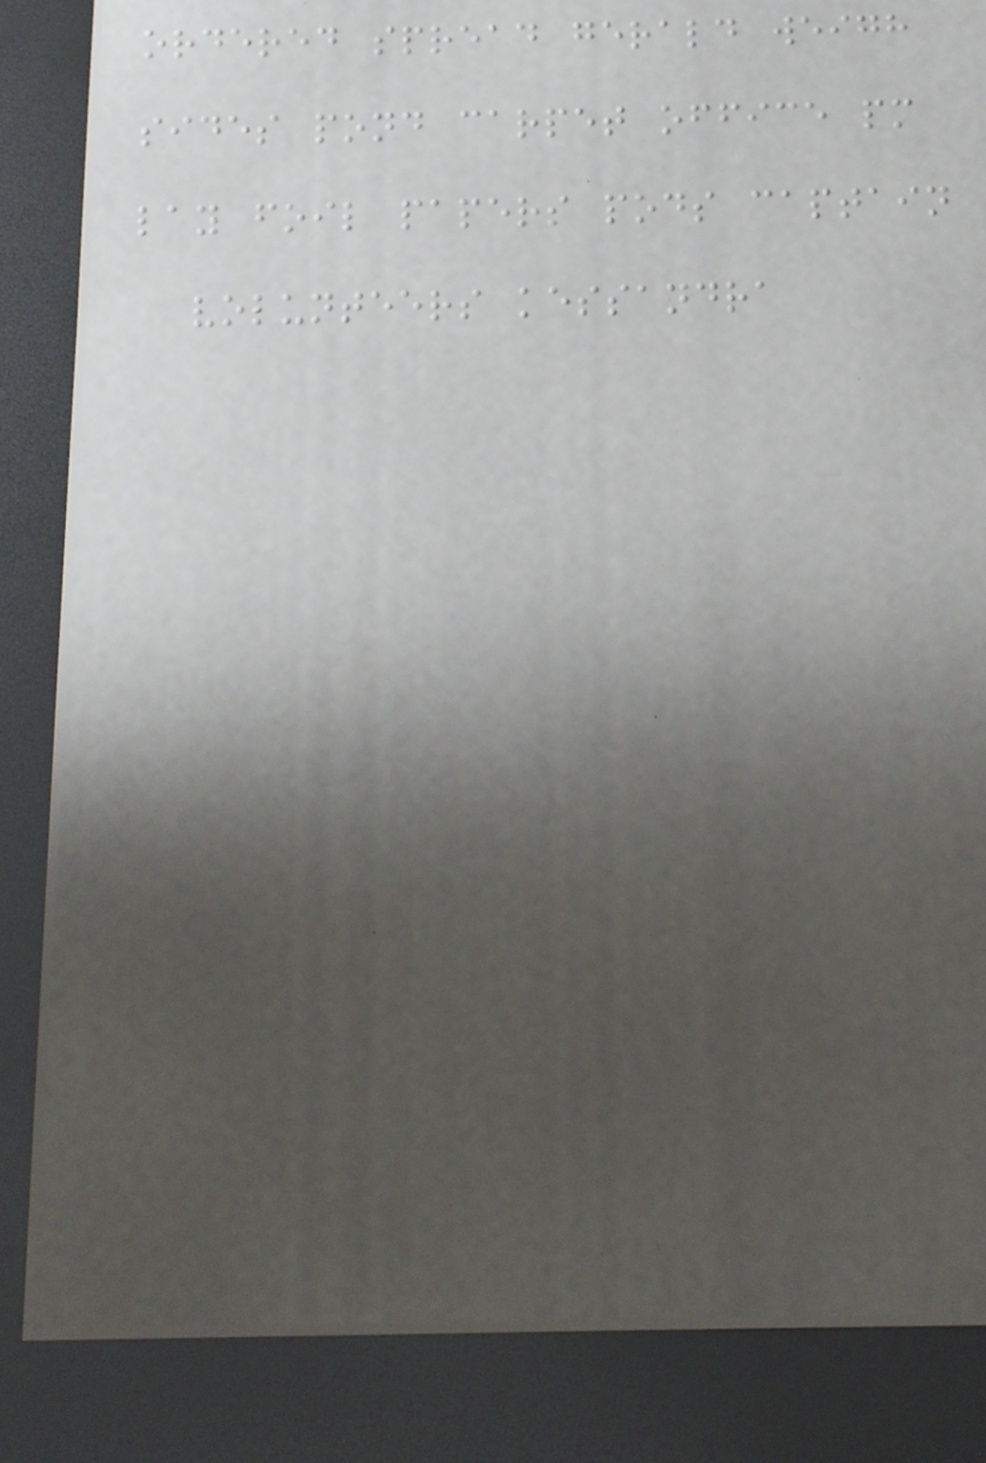ordered spread gerald weigh
sides pond carpet office pm
lay foil papers pods captain
volunteers kessandra
